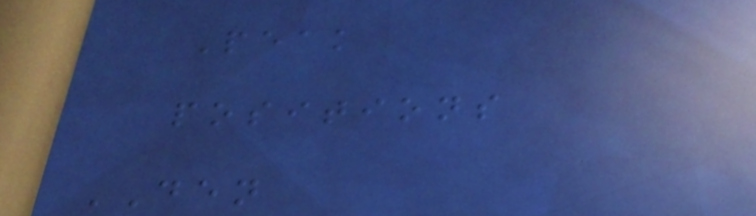Peak
positions
DEN
